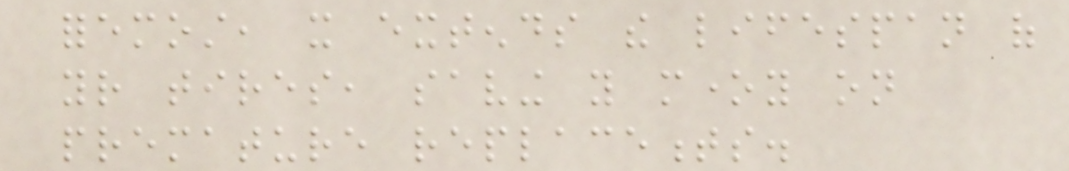foremost, it extends the lifespan of
your tires, saving you money on
premature replacements.
